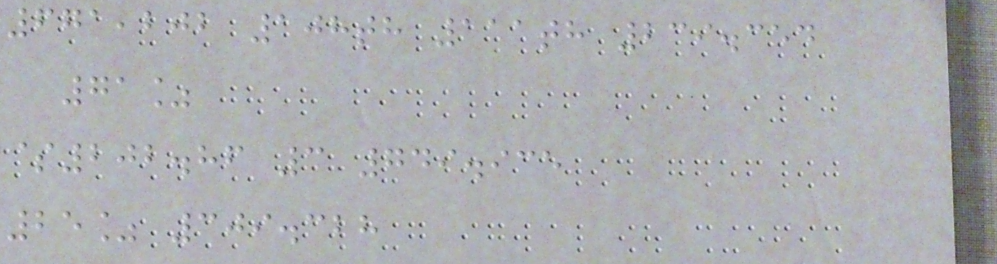671,202 108th 111th 239.354
71%
$202.86 3 749.935
25% 309.328
